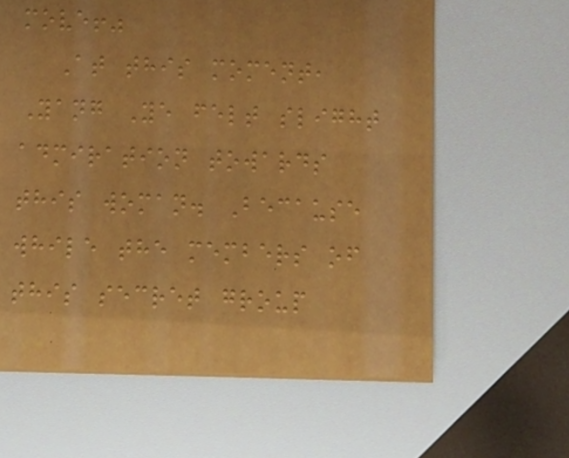move!"
At this moment,
Yang Ye felt slight
admiration towards
this woman. Because
while the members of
this secret group
